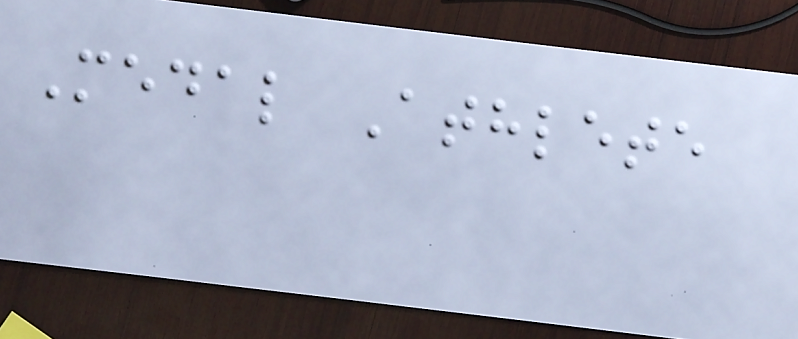Medal Athlete
